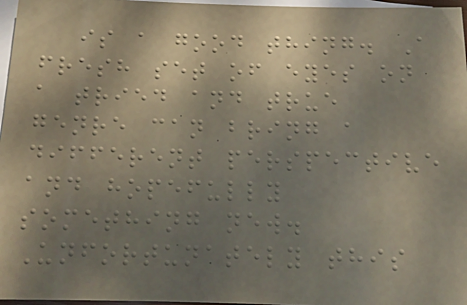is a good thing. A
fresh set of eyes on
a tried and true
genre can bring a
different perspective
and hopefully
something new.
Unfortunately this
